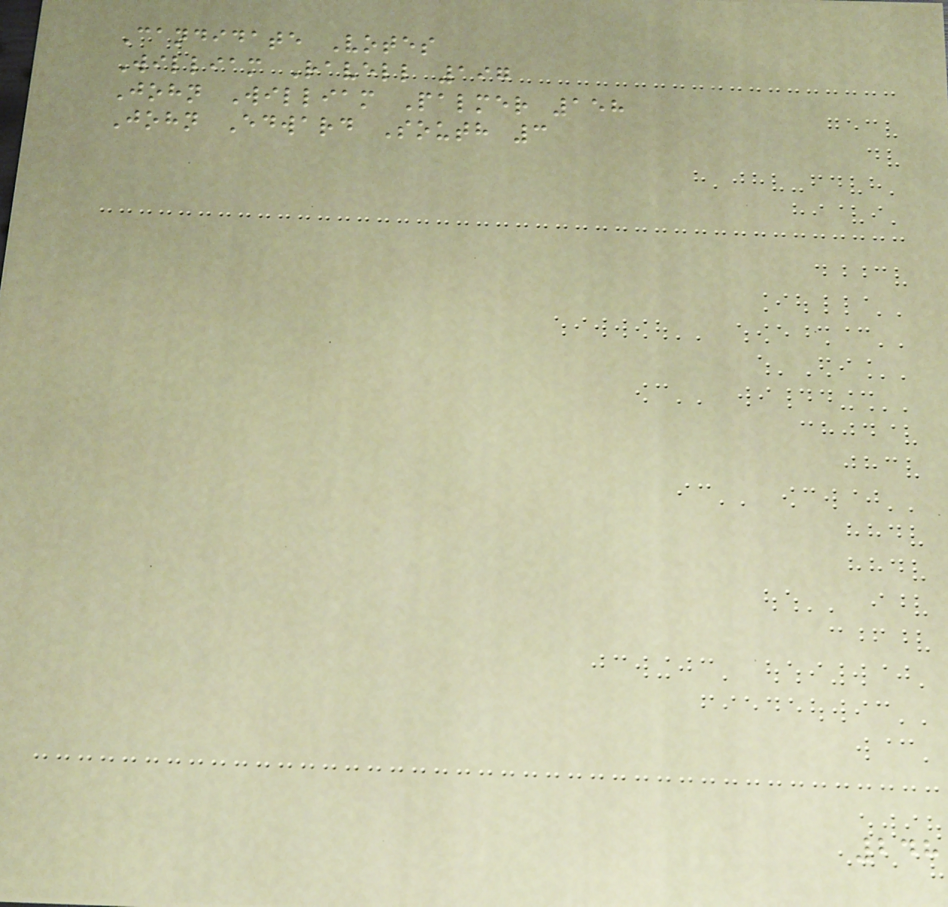Candidate Votes
William Ravell 197
John William Palmer 158
John Edward South 3
248
